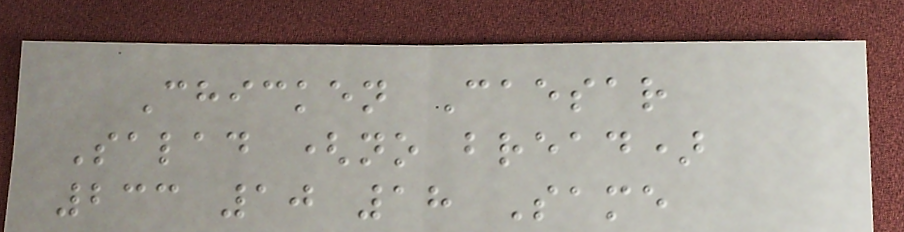Chicken Caesar
Salad (no bread)
233 10 18 Same
